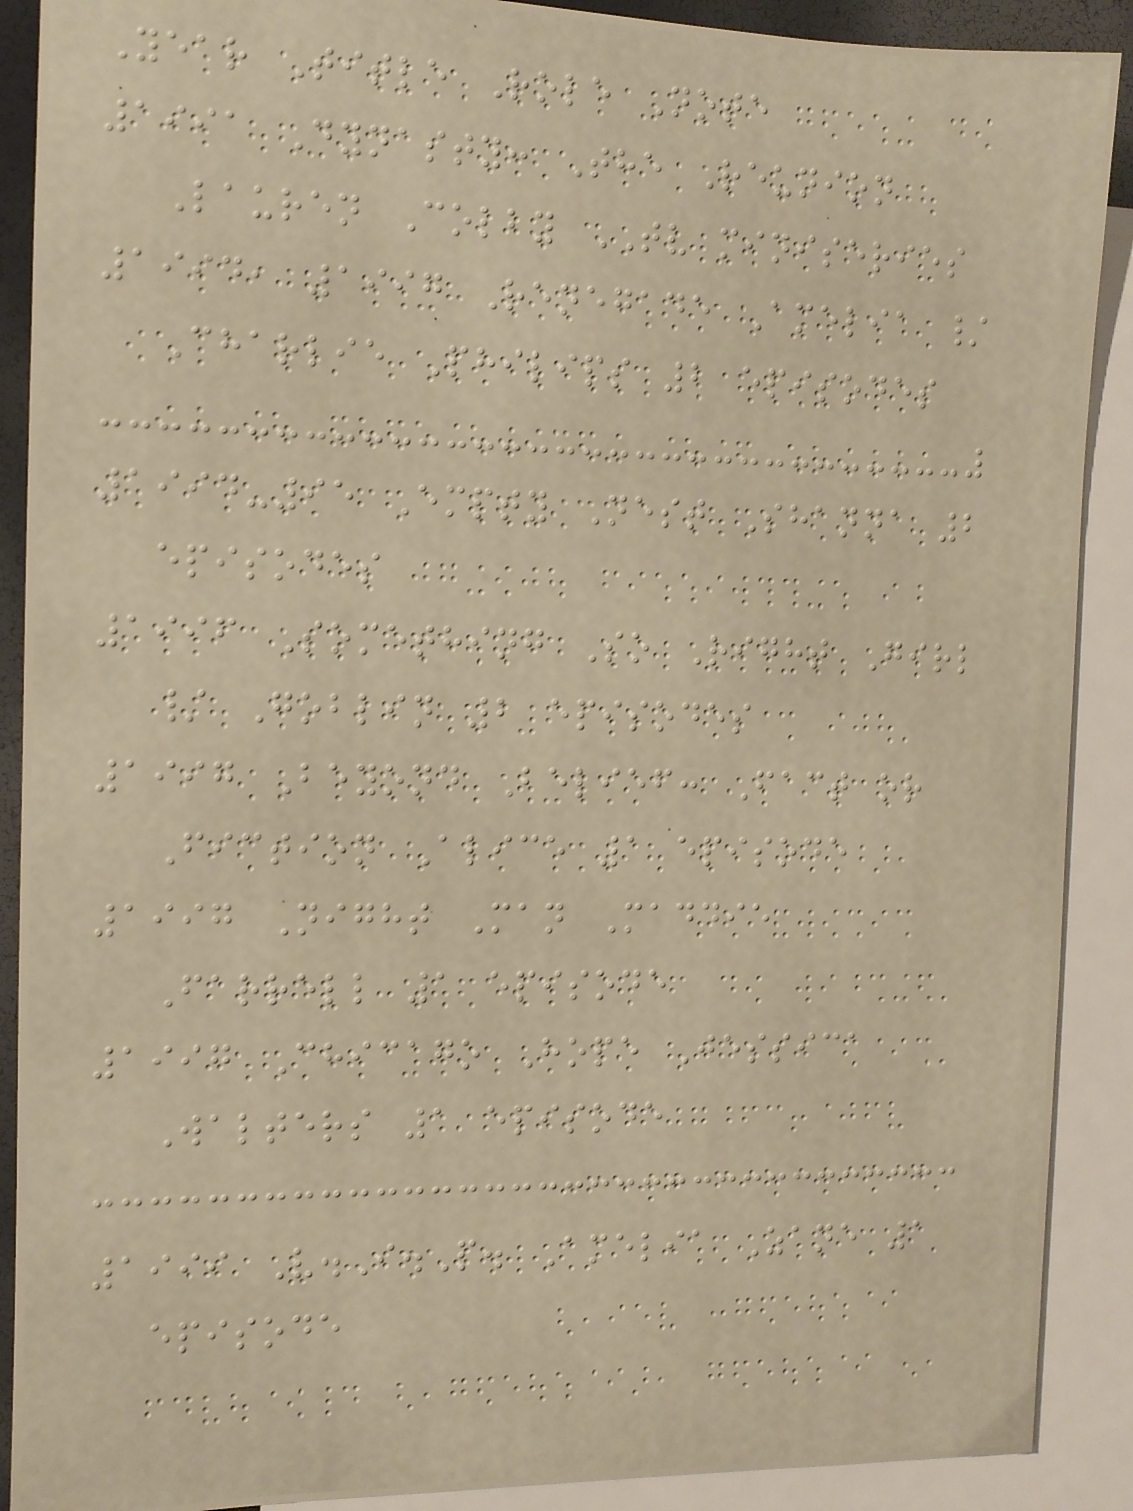Year Title Role Note
1991 Dynasty: The Reunion
Lauren Colby TV miniseries
1994, 1997 Renegade Amelia /
Charlie Philips 2 episodes
1994-95 Empty Nest Shanna 2
episodes
1996 Something So Right Girl
/ Goblin 2 episodes
1997 Beyond Belief: Fact or
Fiction Alice 1 episode
1997 Night Man Maddie
Farrell 1 episode
1997 Chicago Hope Jessica
Walters 1 episode
1999 V.I.P. Amelia Zane 1
episode
